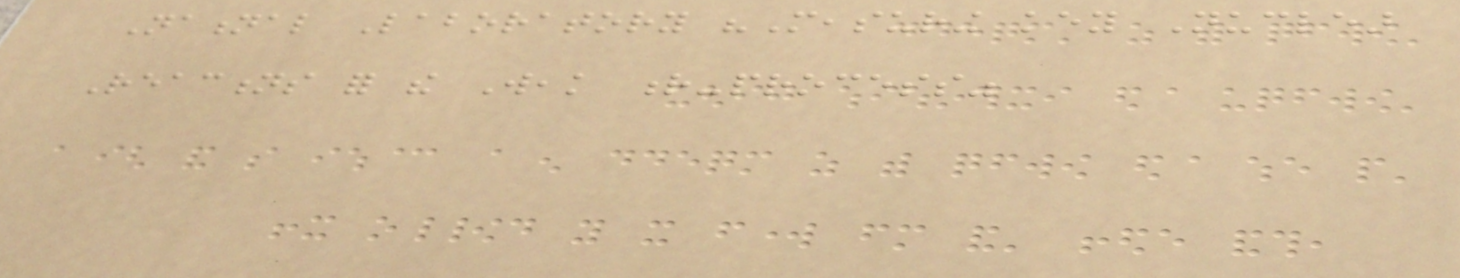National Laboratory "Measuring key Nuclear
Reactions for the Weak r-process"
